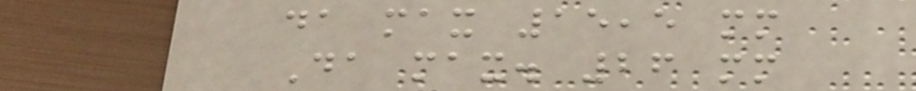da max 15,5 mm
Da max. 26 mm
